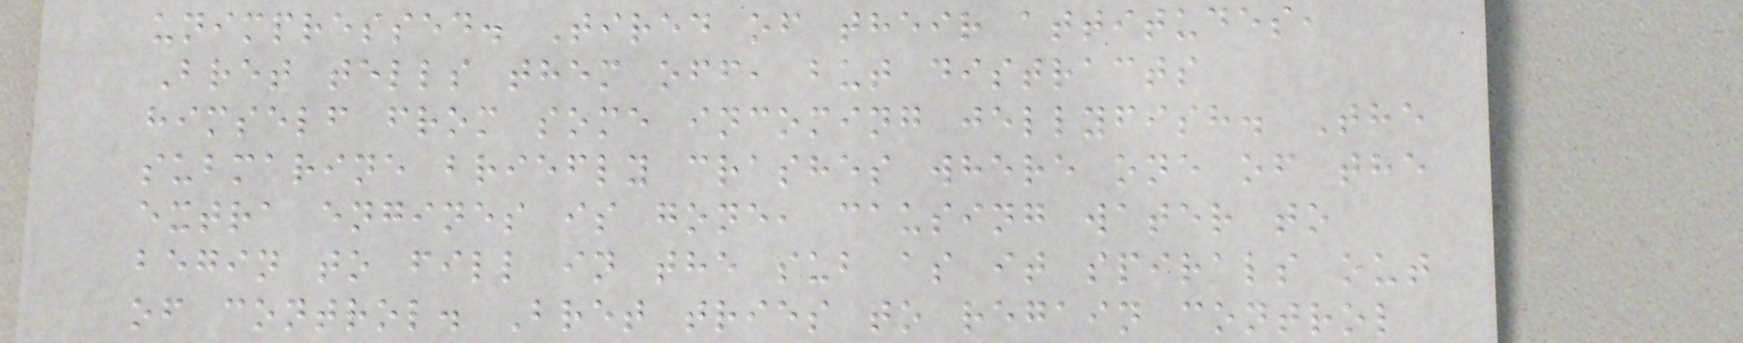unimpressed. Tired of their attitudes,
Bret tells them off, but distracts
himself from some incoming jellyfish. The
submarine briefly crashes where one of the
extra engines is gone, causing water to
begin to fill in the sub as it spirals out
of control. Bret tries to regain control
